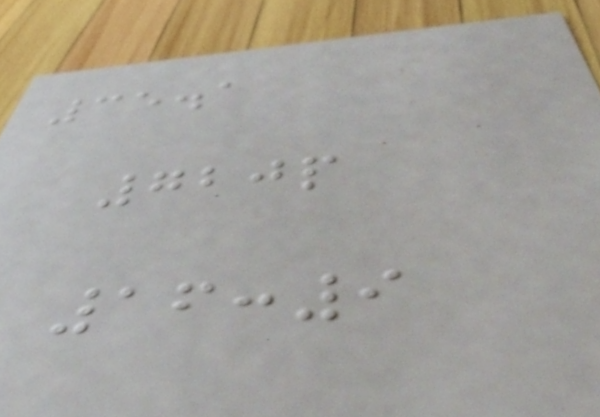35.1
720p
16:9
